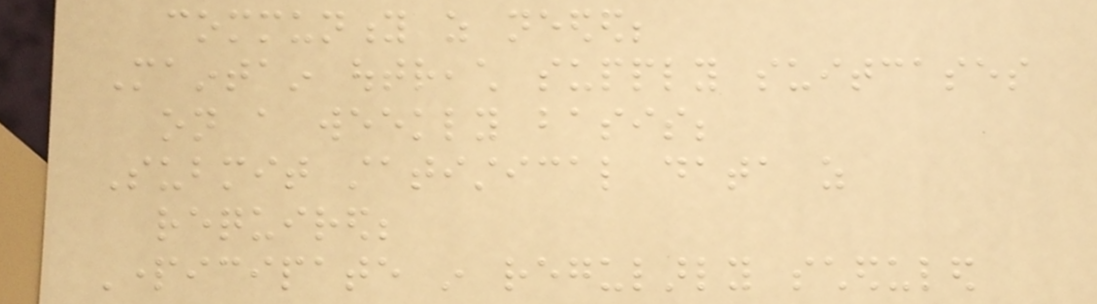community as needed;
Maintain outreach supply suitcases
on a weekly basis;
Submit statistical data as
required;
Participate in regularly scheduled
